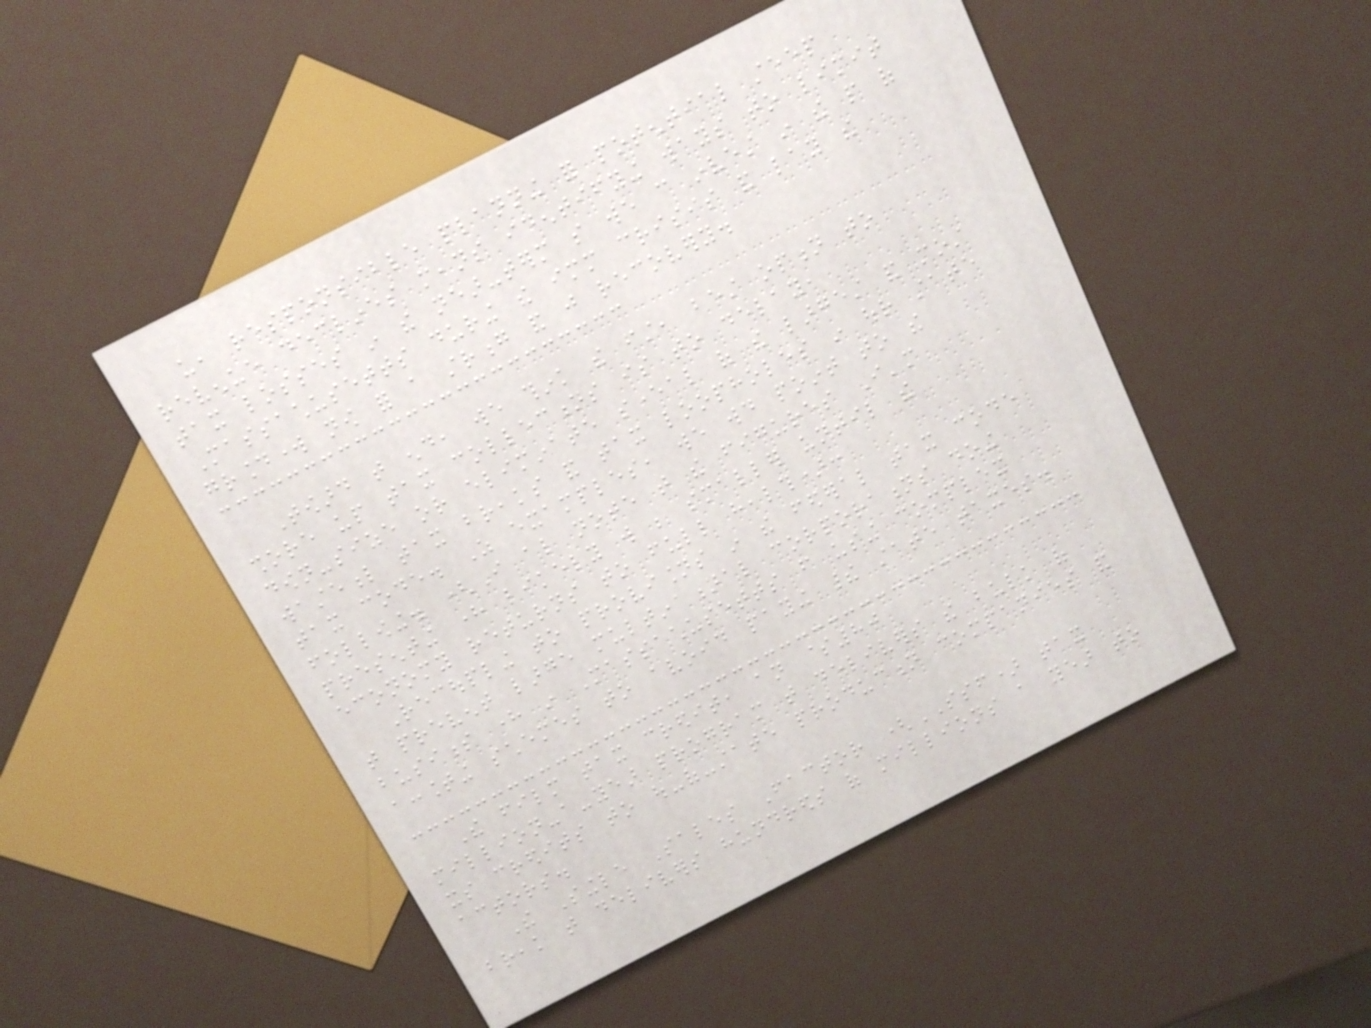us, responsible planning for potential steep
revenue declines means identifying ways to limit
tax losses in the near-term so we can invest in the people of
Massachusetts during the immediate crisis and lay the
groundwork now for a strong and just recovery.
Toward that end, we think the first, best option to
shore up tax collections is to delay,
down-size or eliminate several of the largest and most
wasteful tax breaks and tax loopholes in our state
tax code. As examples, we would point to the
following. (I also note that the figures I'm
presenting here likely will be smaller until the
economy returns to full health):
Recoupling to provisions in the federal tax code
that prevent large multinational corporations doing
business here in Massachusetts from using complex
accounting schemes to avoid paying their state taxes.
The film tax credit, an $80
million-a-year program that delivers the bulk of
its credits to out-of-state production companies and
actors.
The Single Sales Factor (SSF) tax
break that delivers hundreds of millions a year to
